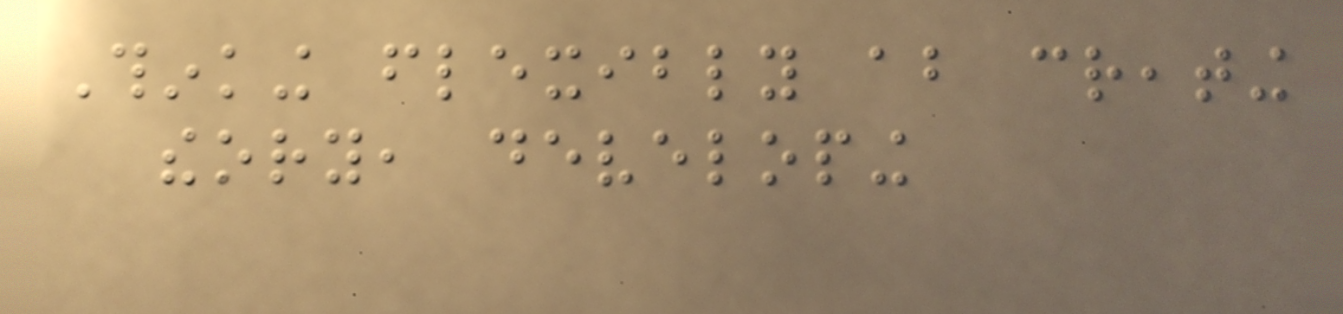Thinking flexibly about creating
theory, developing
